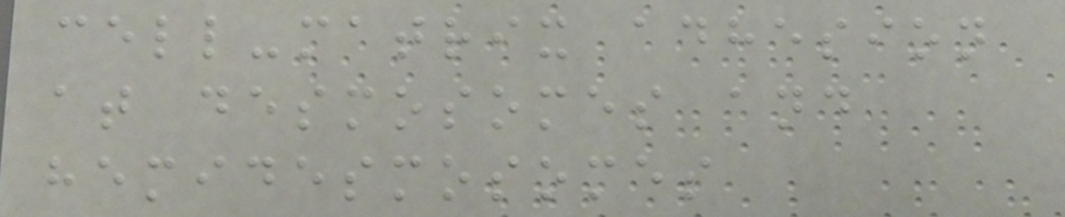cell-matrix adhesion
at desmosomes and
hemidesmosomes
